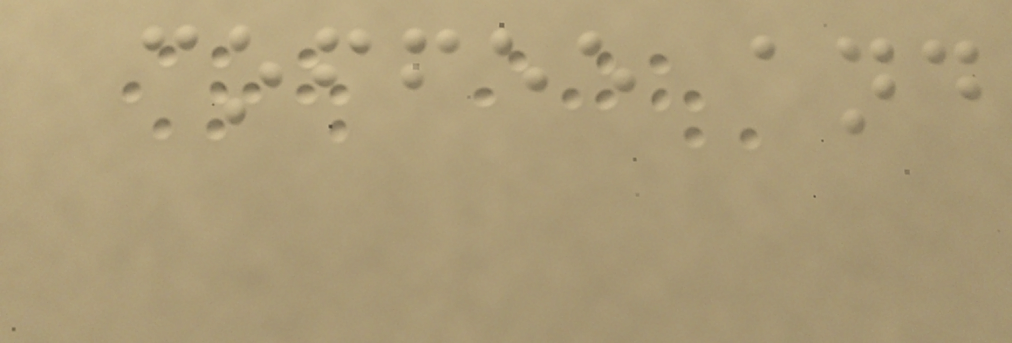coffee and
